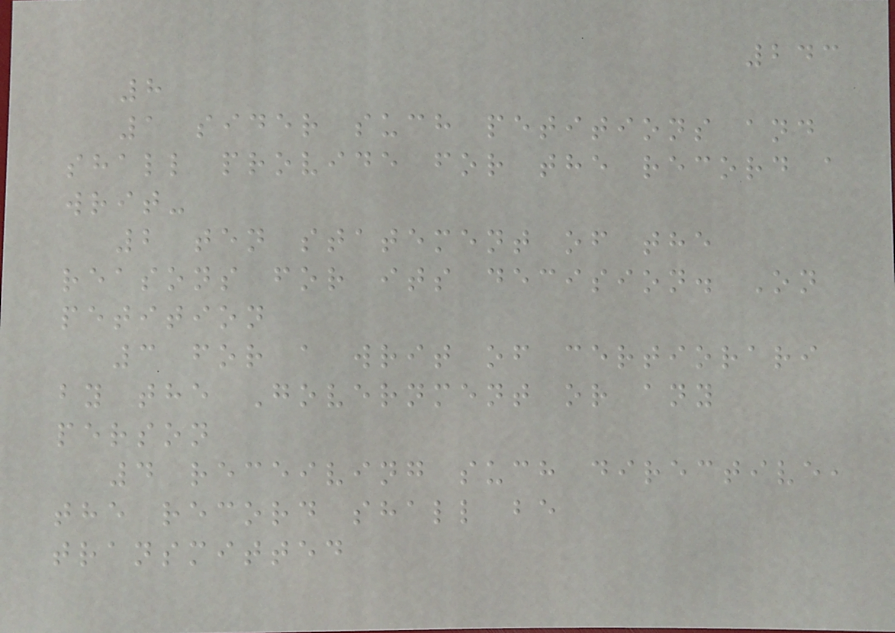243
8
1 sider such petitions and
shall provide for the record a
writ-
2 ten statement of the
reasons for its decision. On
petition
3 for a writ of certiorari
by the Government or any
person
4 receiving such directive,
the record shall be
transmitted
